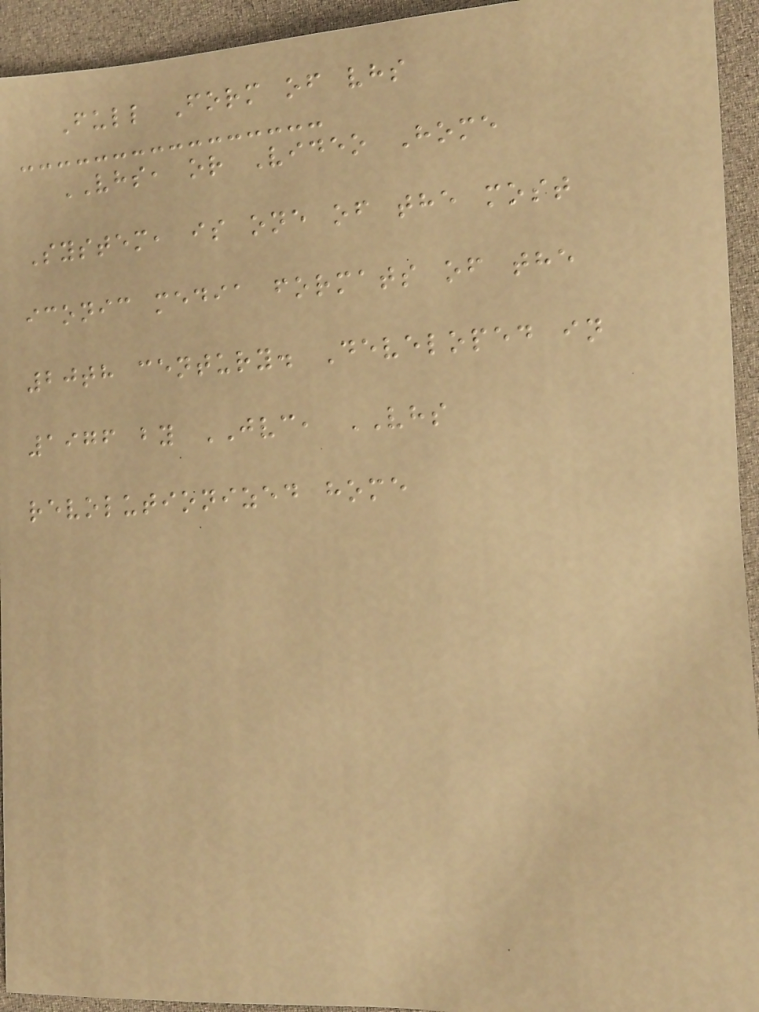Full Form of vhs
VHS, or Video Home
System, is one of the most
iconic media formats of the
20th century. Developed in
1976 by JVC, VHS
revolutionized home
